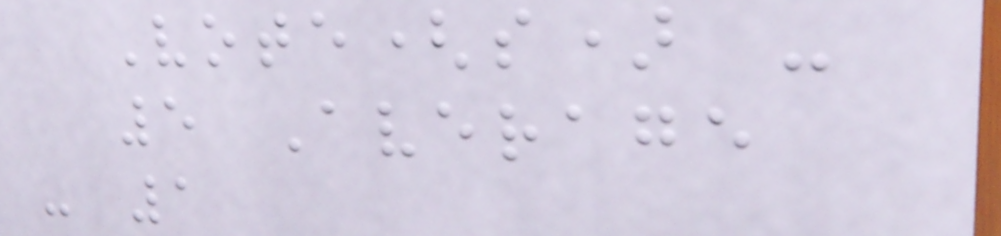Vote(s) -
5 Average
- 1
